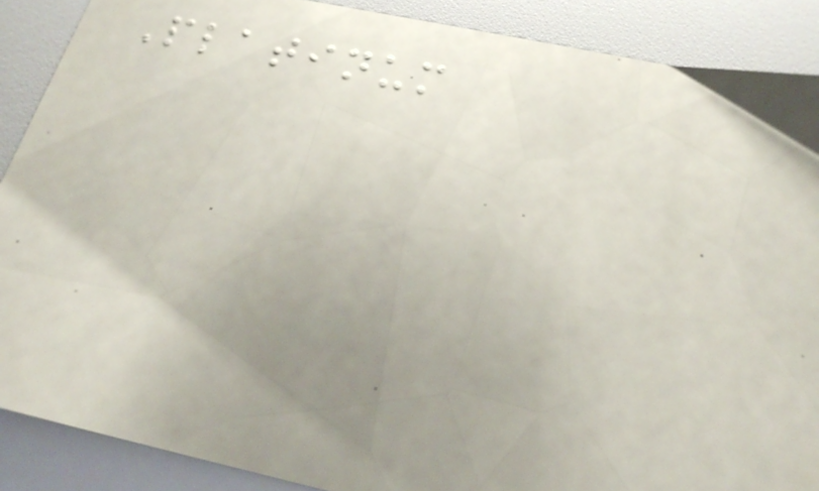Platinum
